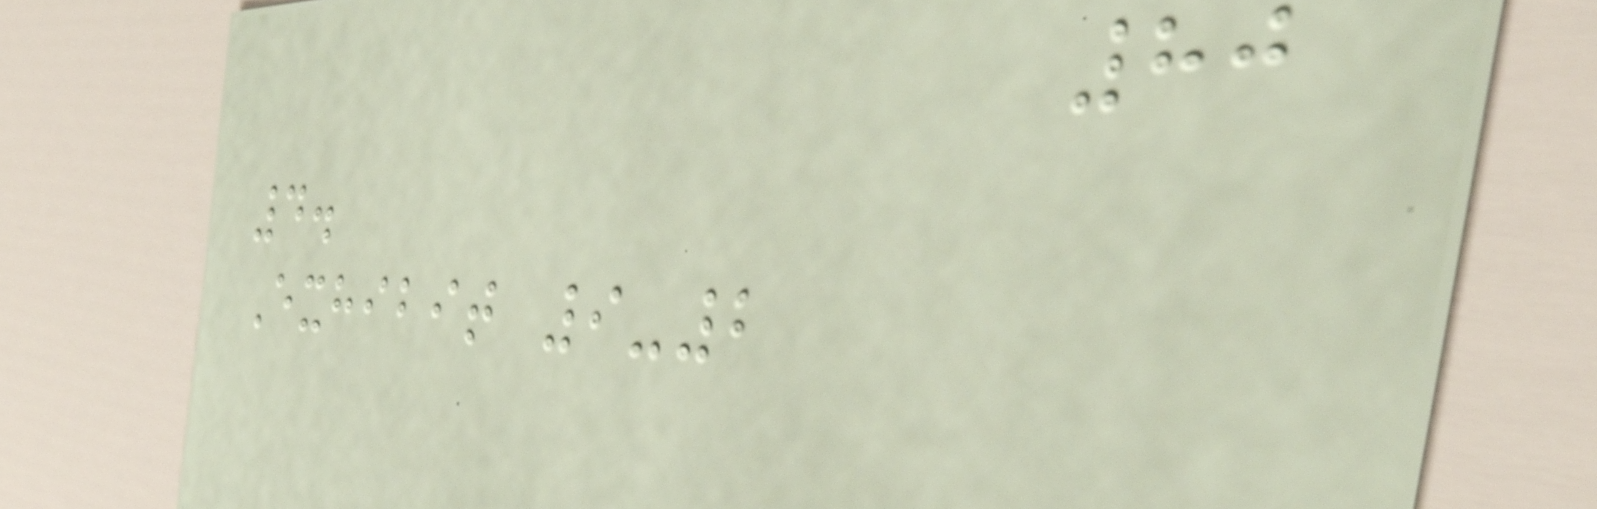80
4.
Exhibit 9-2
